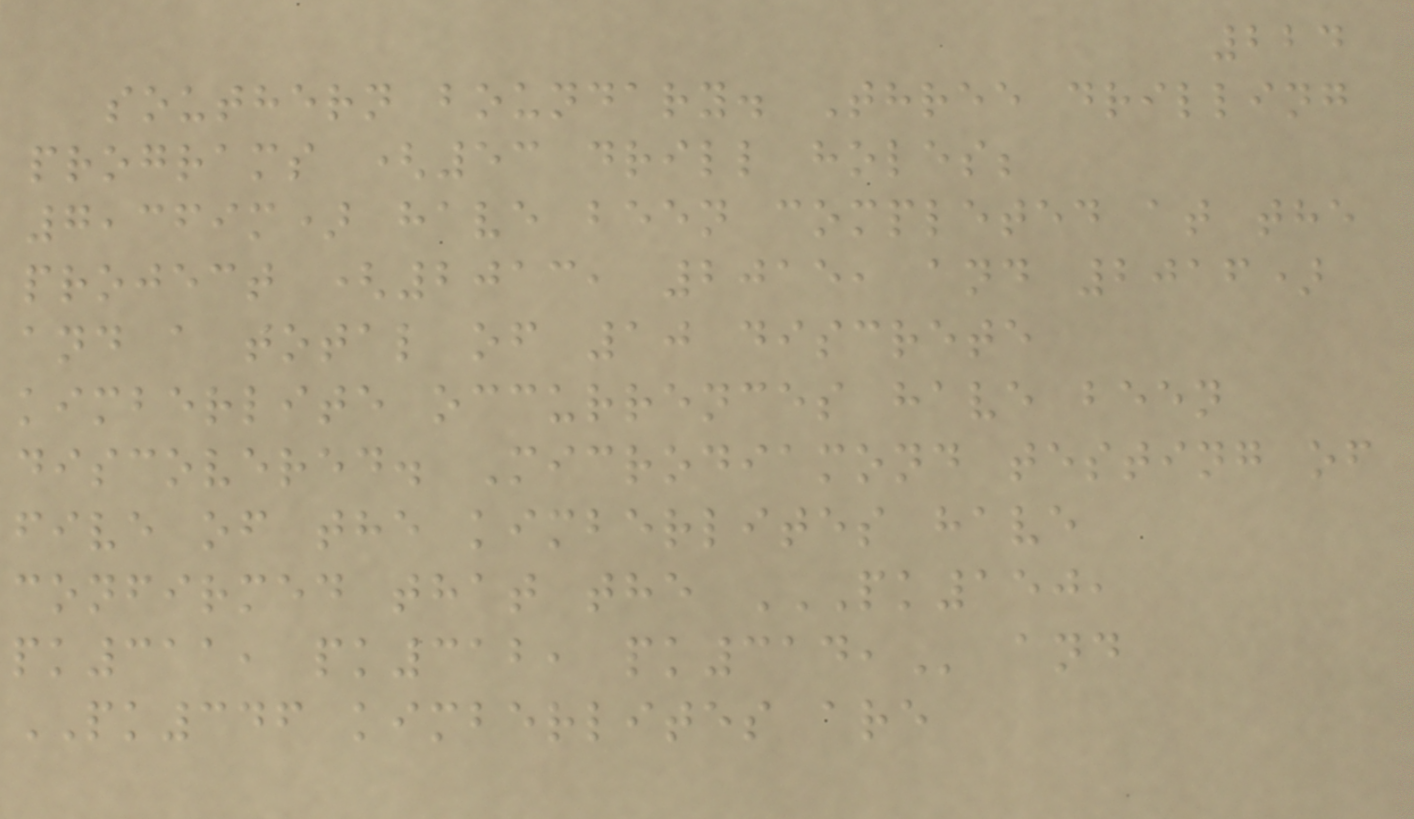224
southern boundary. Three drilling
programs (53 drill holes;
7,369m) have been completed at the
project (2013, 2015, and 2016)
and a total of 10 discrete
kimberlite occurrences have been
discovered. Microdiamond testing of
five of the kimberlites have
confirmed that the PK150,
PK311, PK312, PK314, and
PK346 kimberlites are
